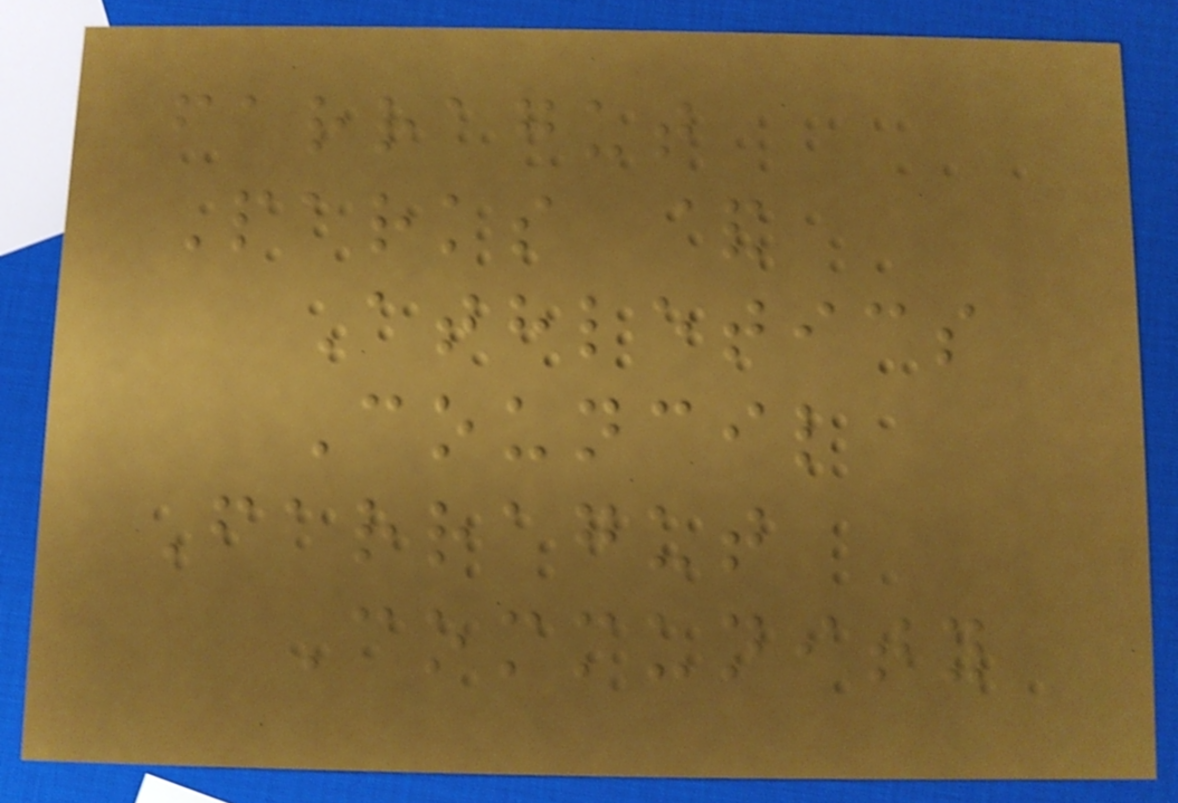farragut
Parks &
Athletics
Council
Farragut
Community
